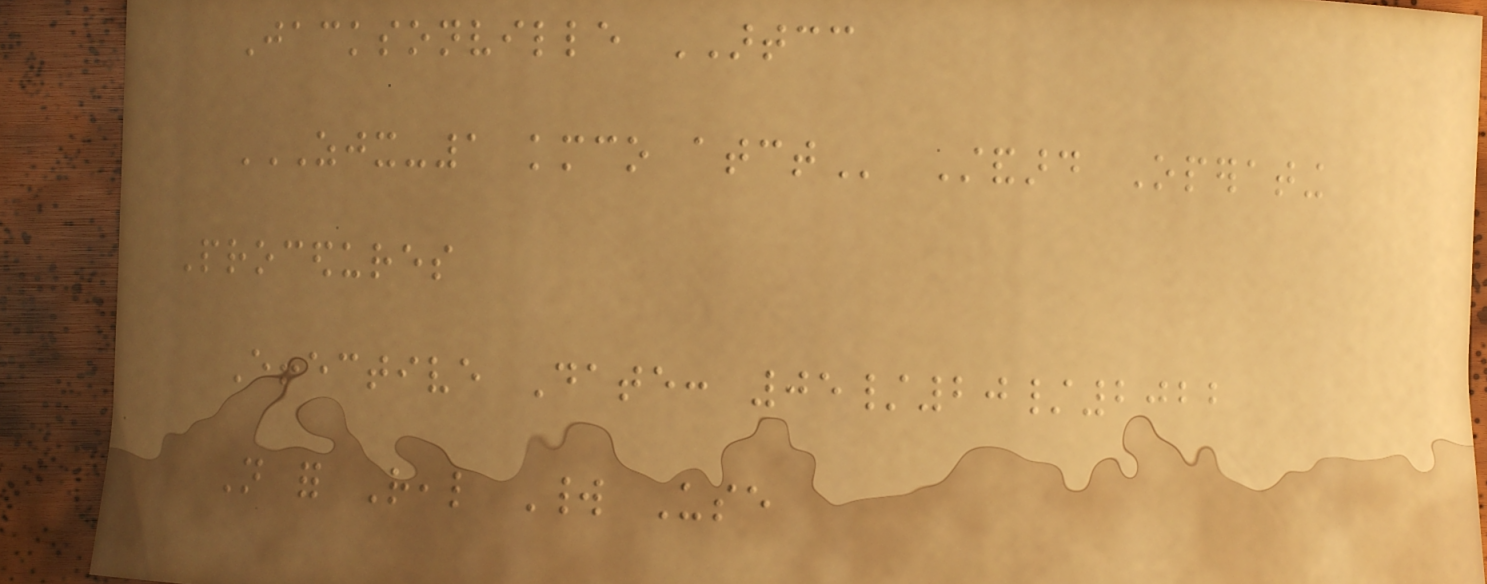Jacksonville ARTCC
ZJX-1 KMCO ATCT Standard Operating
Procedures
Effective Date: 05/20/2022
Not for Real World Use
